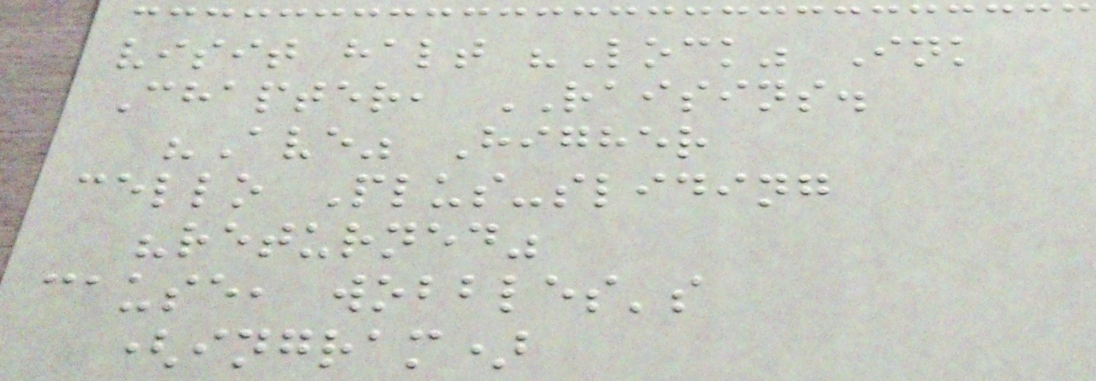visit halt "Lock" Ink
Chapter, RAISINS.
"Ave" Higher
cello Plus-sliding
"returned"
cause, wobbles's
(ingram)
